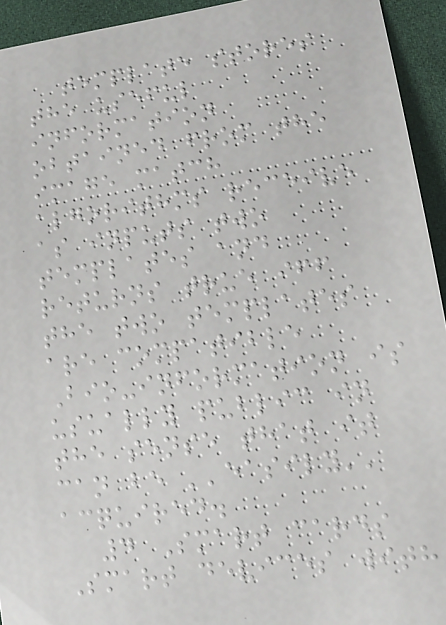template stores
the useful
information
obtained from the
image match
algorithms receive
as inputs two
templates and
returns true iff
the two templates
are compatible
Bio-information is
usually public in
the sense that it
can be ''easily''
acquired.
4 Smart cards
Smart devices with
